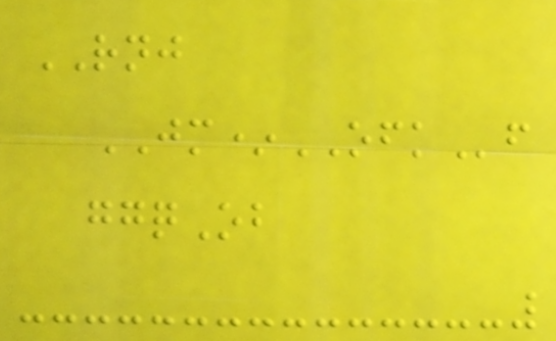RNJ
JM*OFKf
ggqOb
